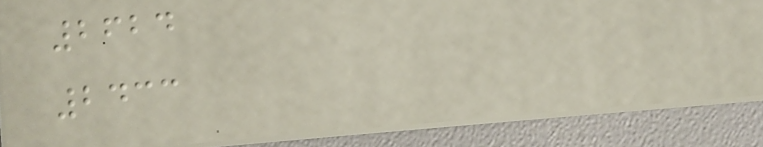2624
2433
